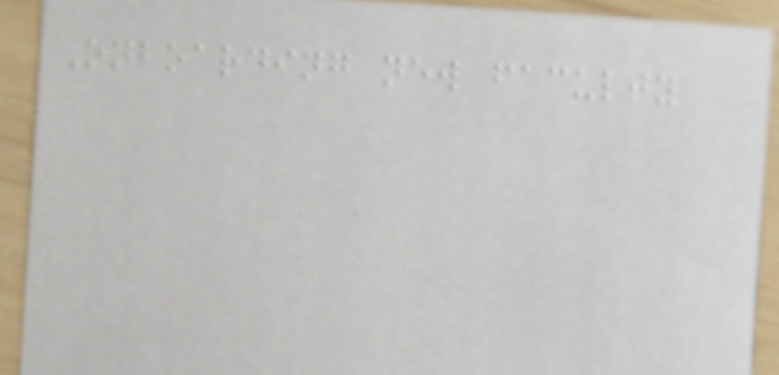Onboarding new faculty
